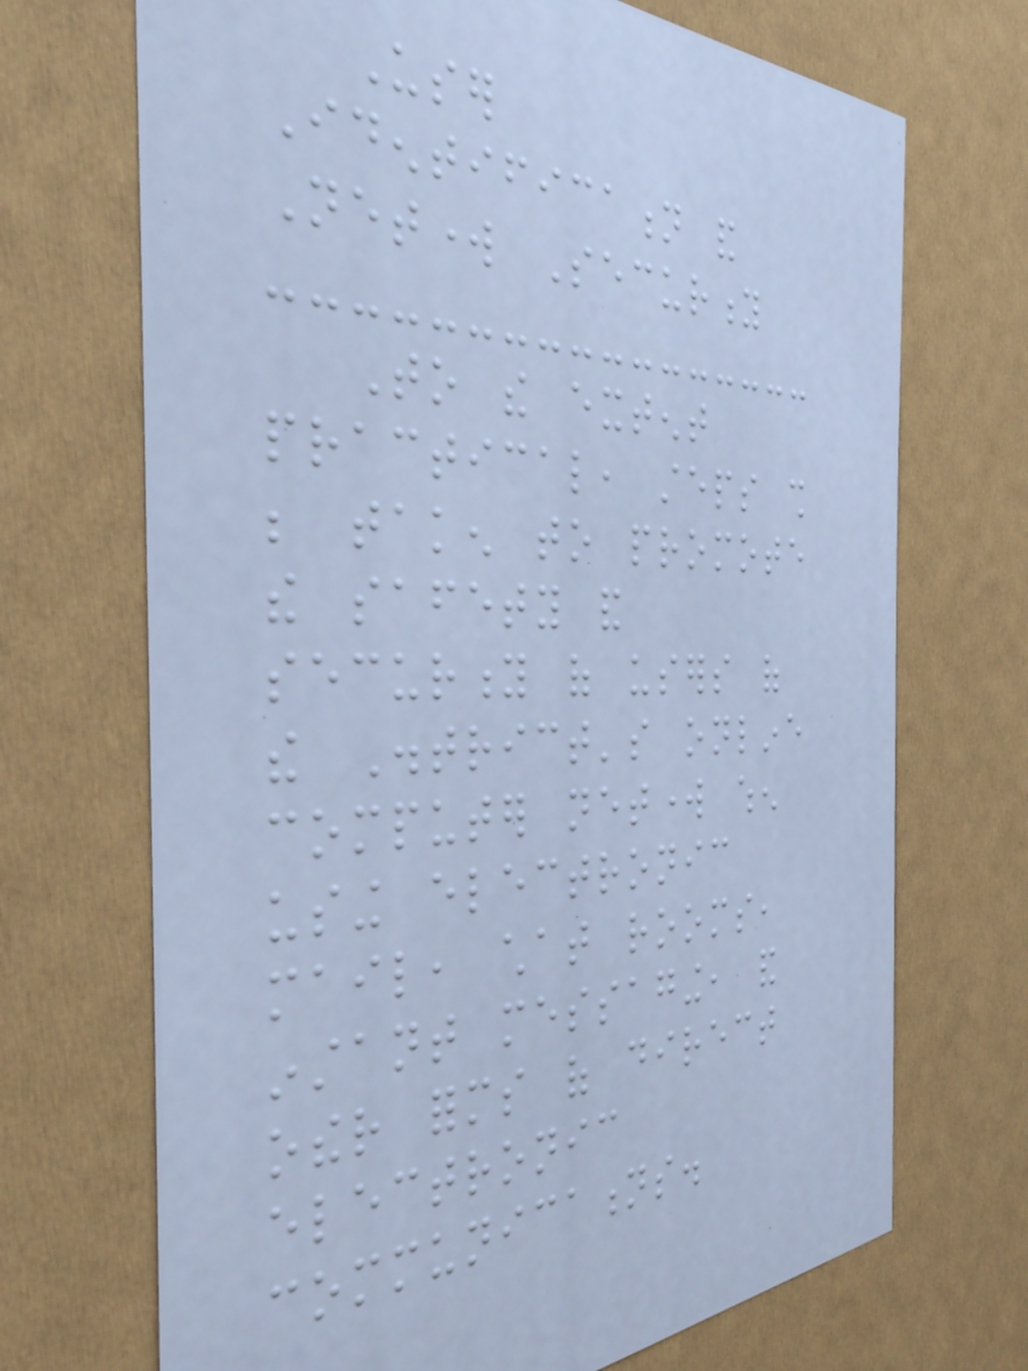User
Identification and
Network Security
To the extent
practical, steps shall
be taken to promote
the safety and
security of users of
the District's online
computer network when
using electronic
mail, chat rooms,
instant messaging, and
other forms of direct
electronic
communications.
